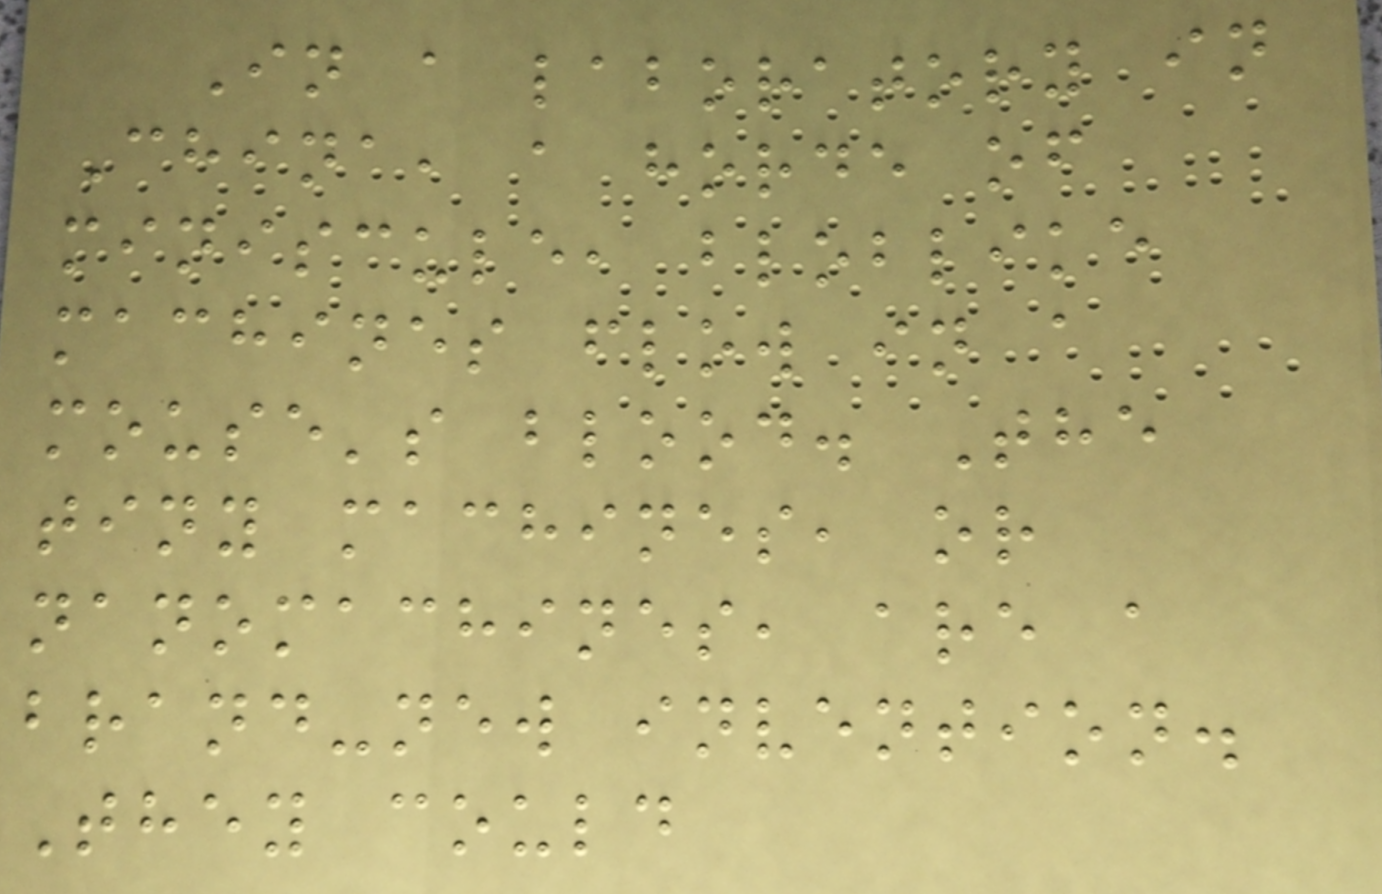In a laboratory in
China, a horde of
miniscule, bloblike
machines flow in a
mouse's blood. The
tiny machines, or
nanomachines, are a
brand-new invention.
They could
